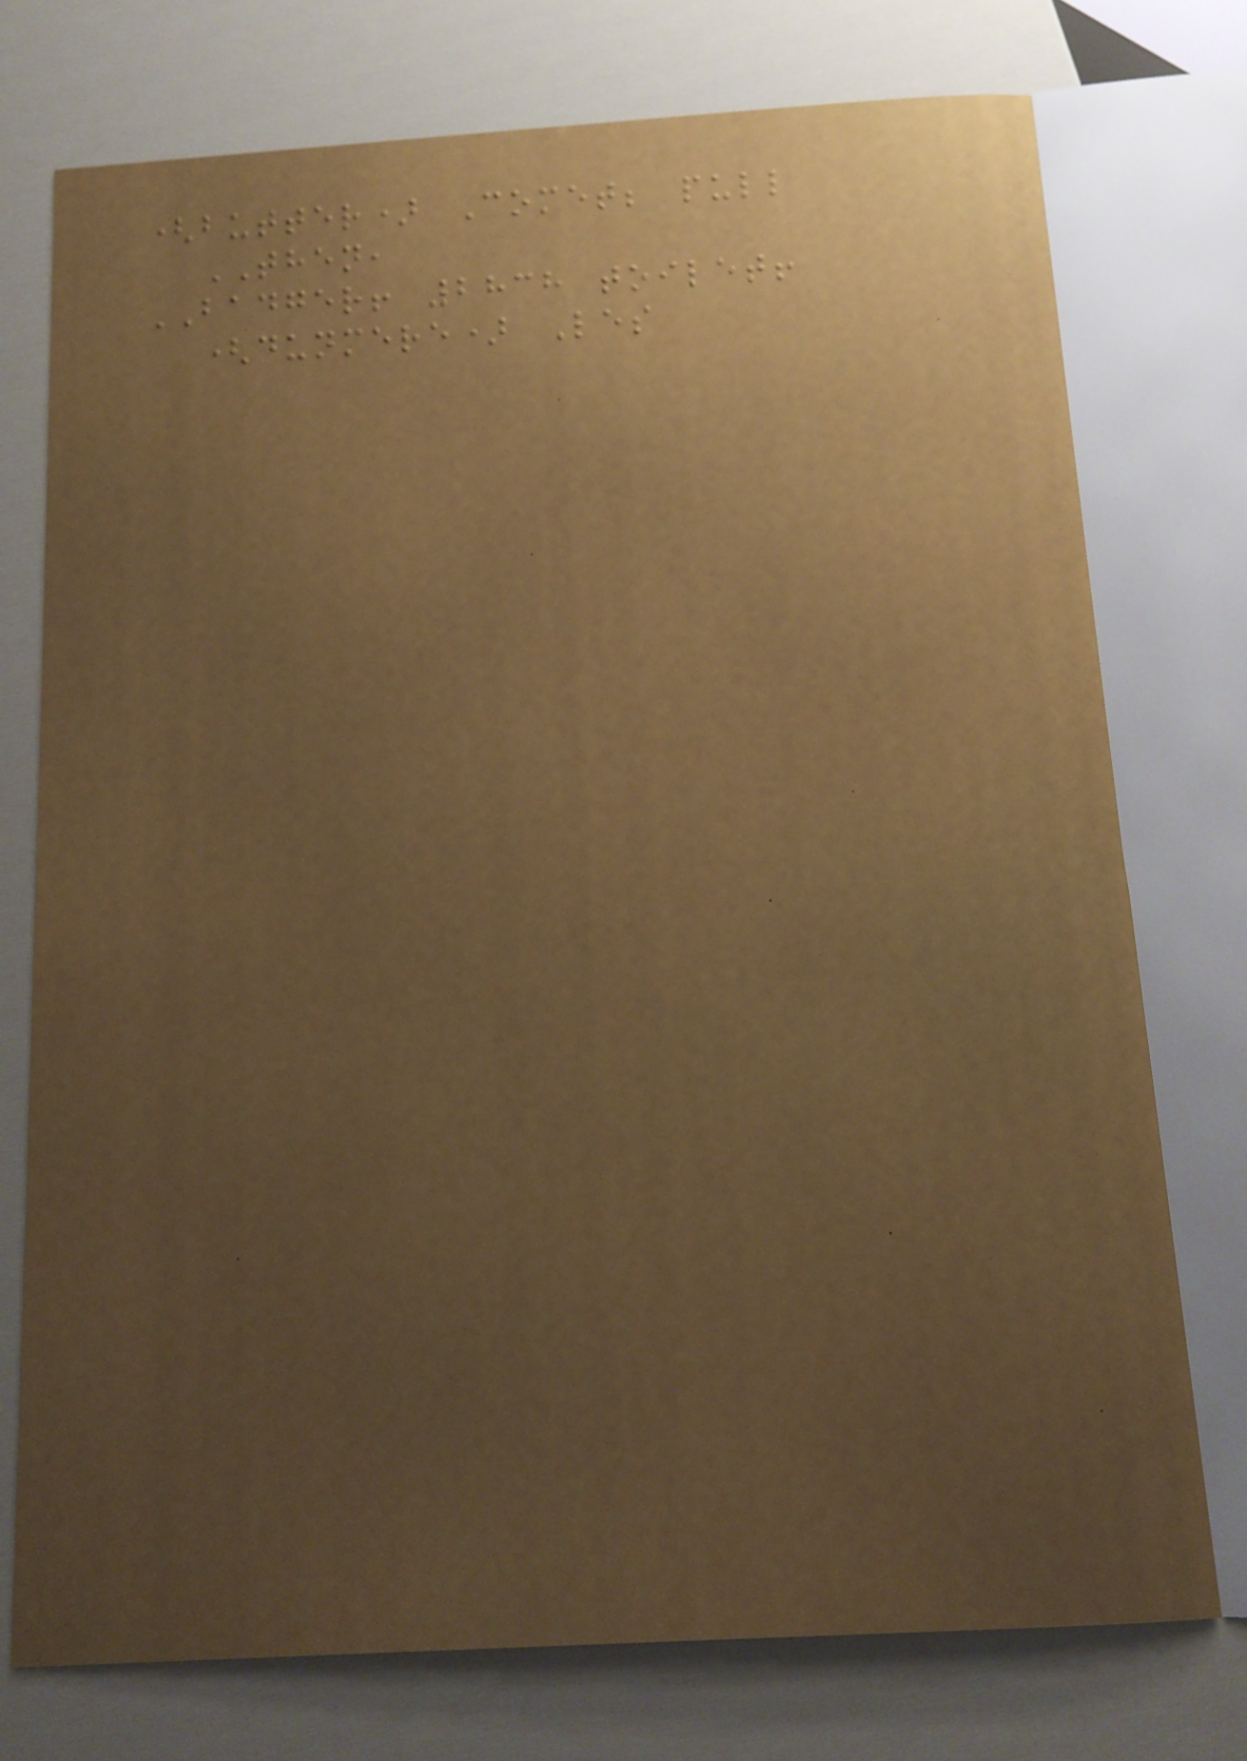(butter) Comet; pull
THEN,
BADGER! 2838 toilet!
(dunmere) Les
